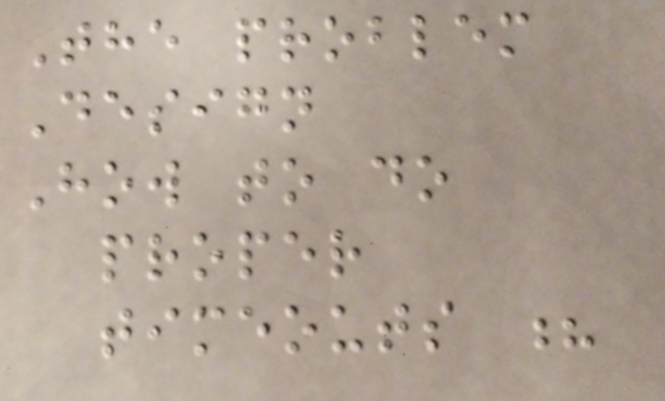The problem
Design
How to do
proper
timeouts ?
